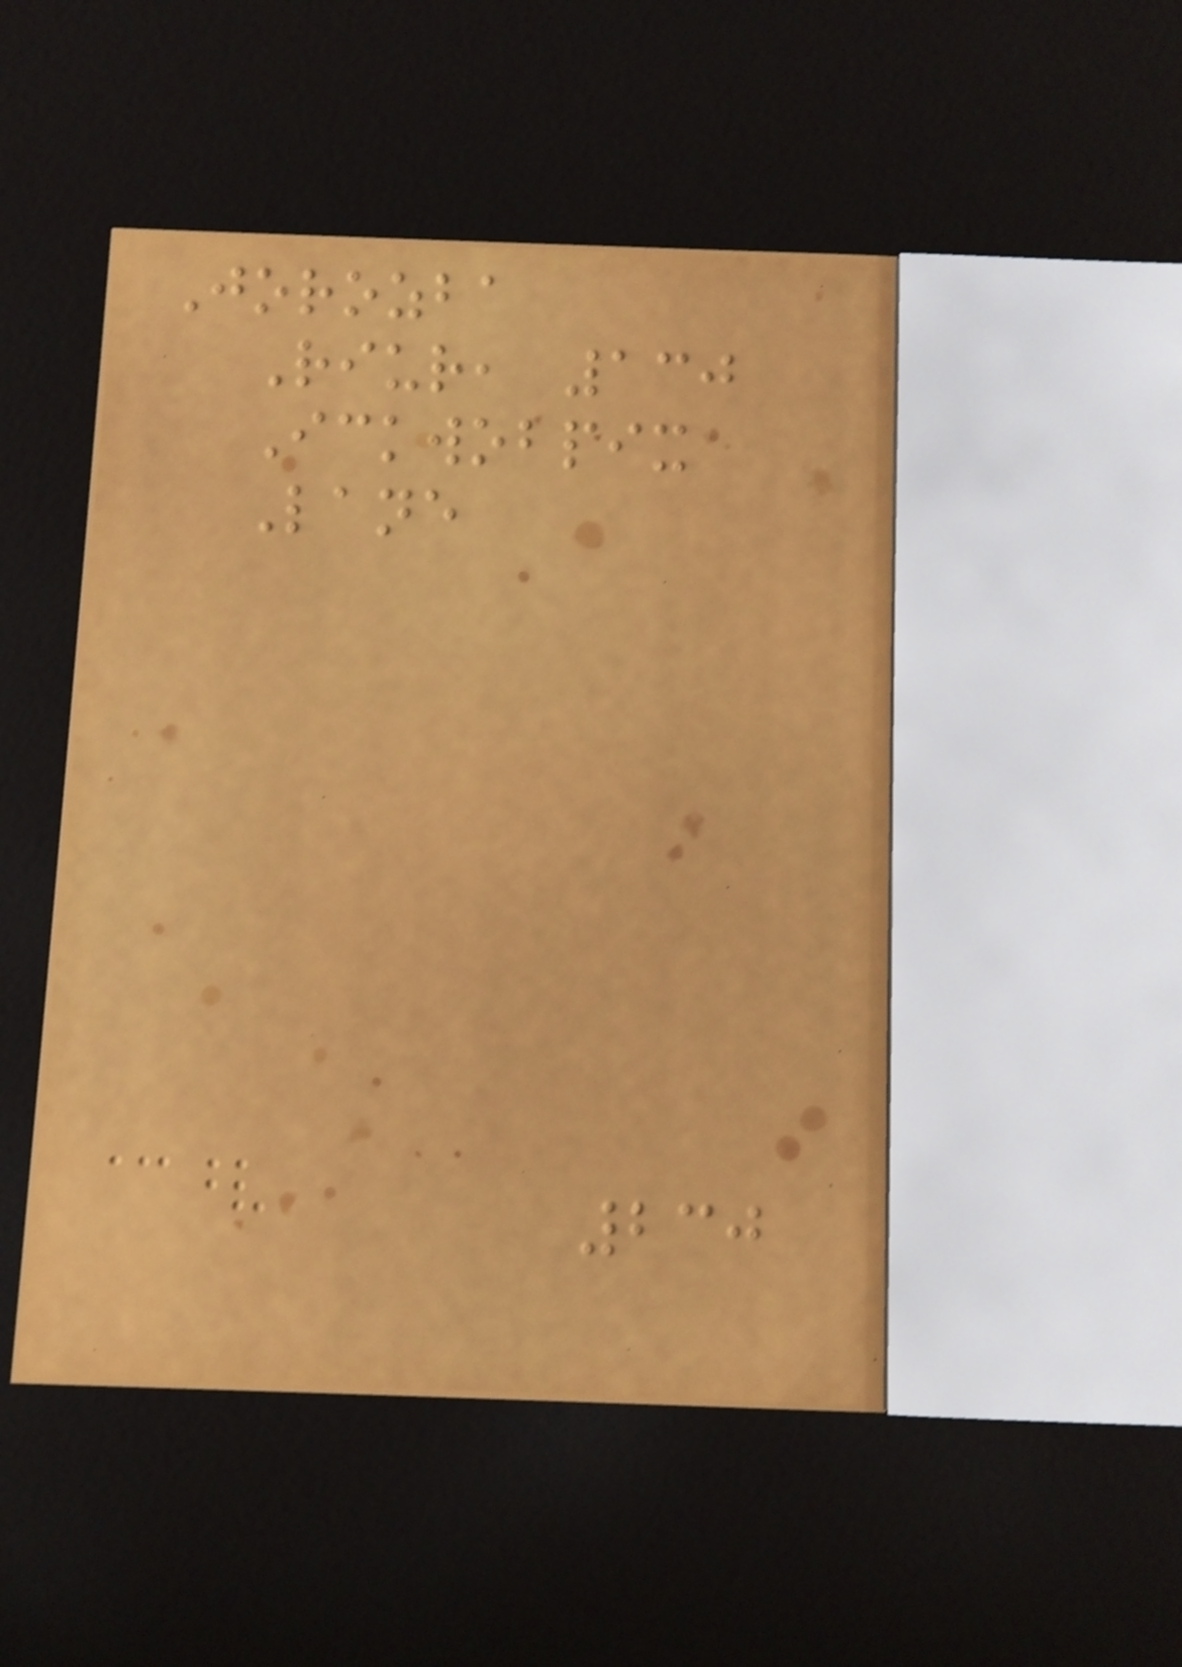Jorozba
Riur, 130
Ickwobpix
Lane
230
